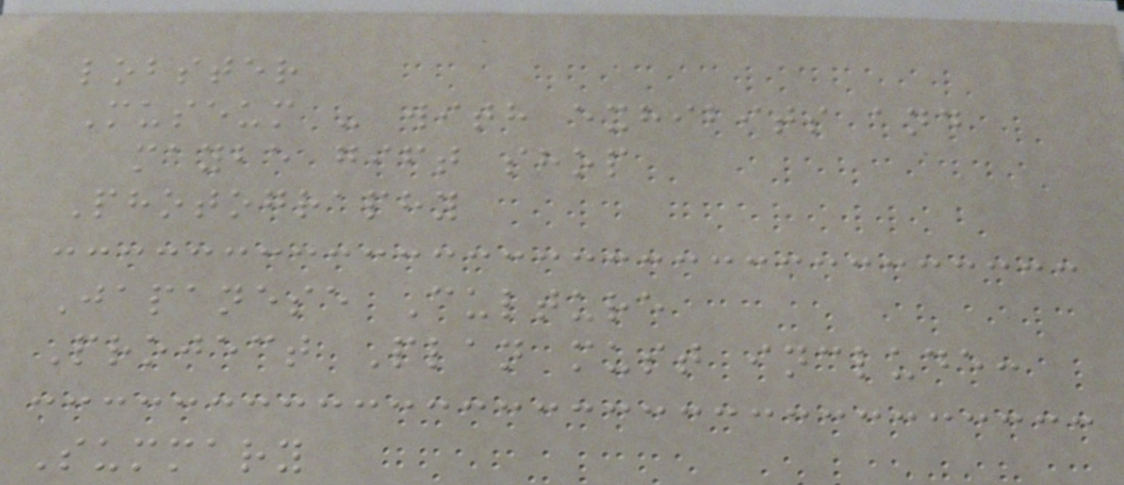lobster
Museum - with exhibits and
maybe gift shop
Photography
Japanese Culture
Project Plan must include:
Summary
